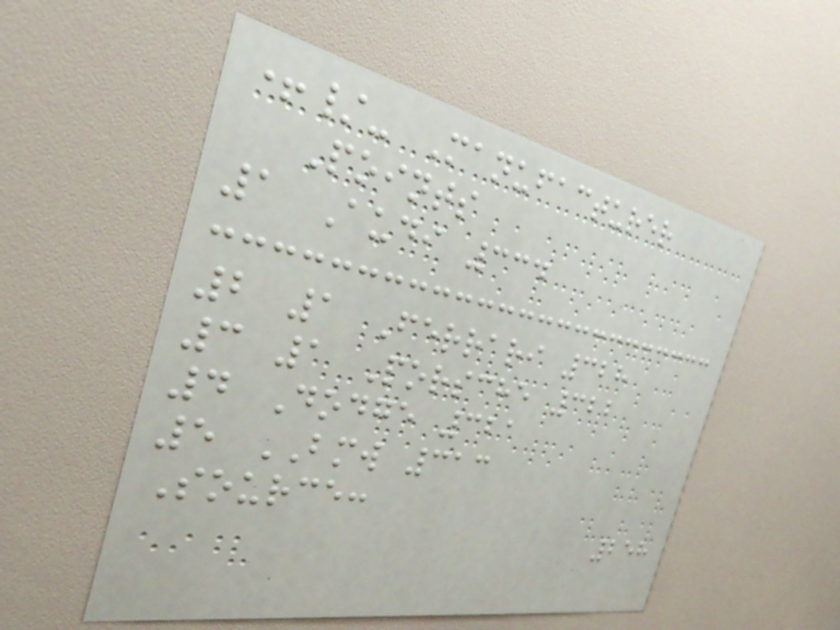+/- Manufacturer
Points
1 Audi 334
2 1 Ferrari 328
3 1 Porsche 322
4 Dodge 321
5 BMW 313
Source:
258
